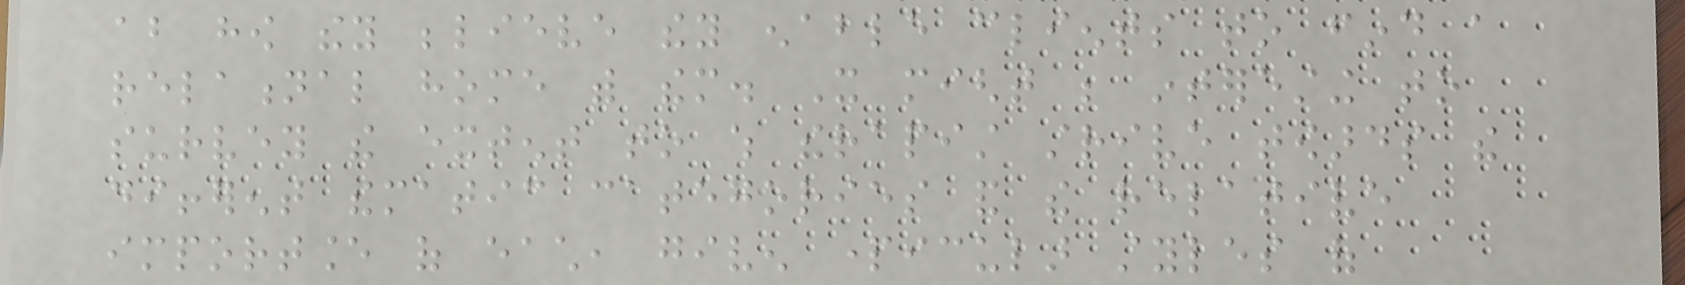about how they believe they enable clients to find a
relational home with them. It might be interesting to
survey the extent to which therapist strive towards the
different thematic categories and the relative
importance of each, given particular styles of
